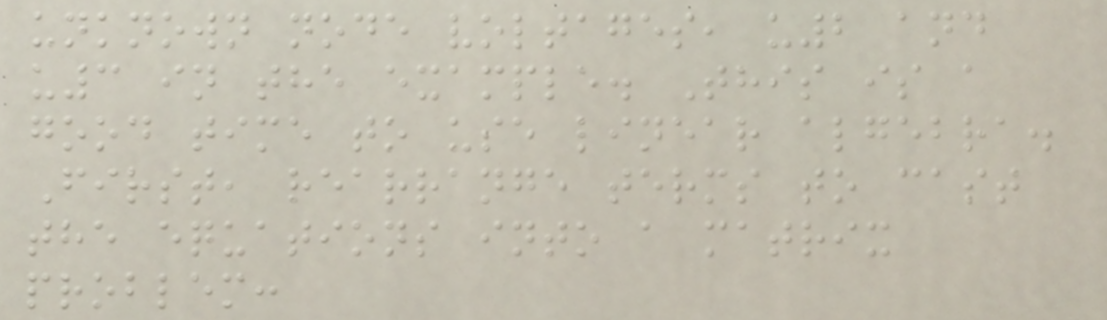unknown node voltages, u2 and
u3 in the example. This is a
good time to use linear algebra.
First, rearrange terms to cast
the equations into a matrix
problem:
